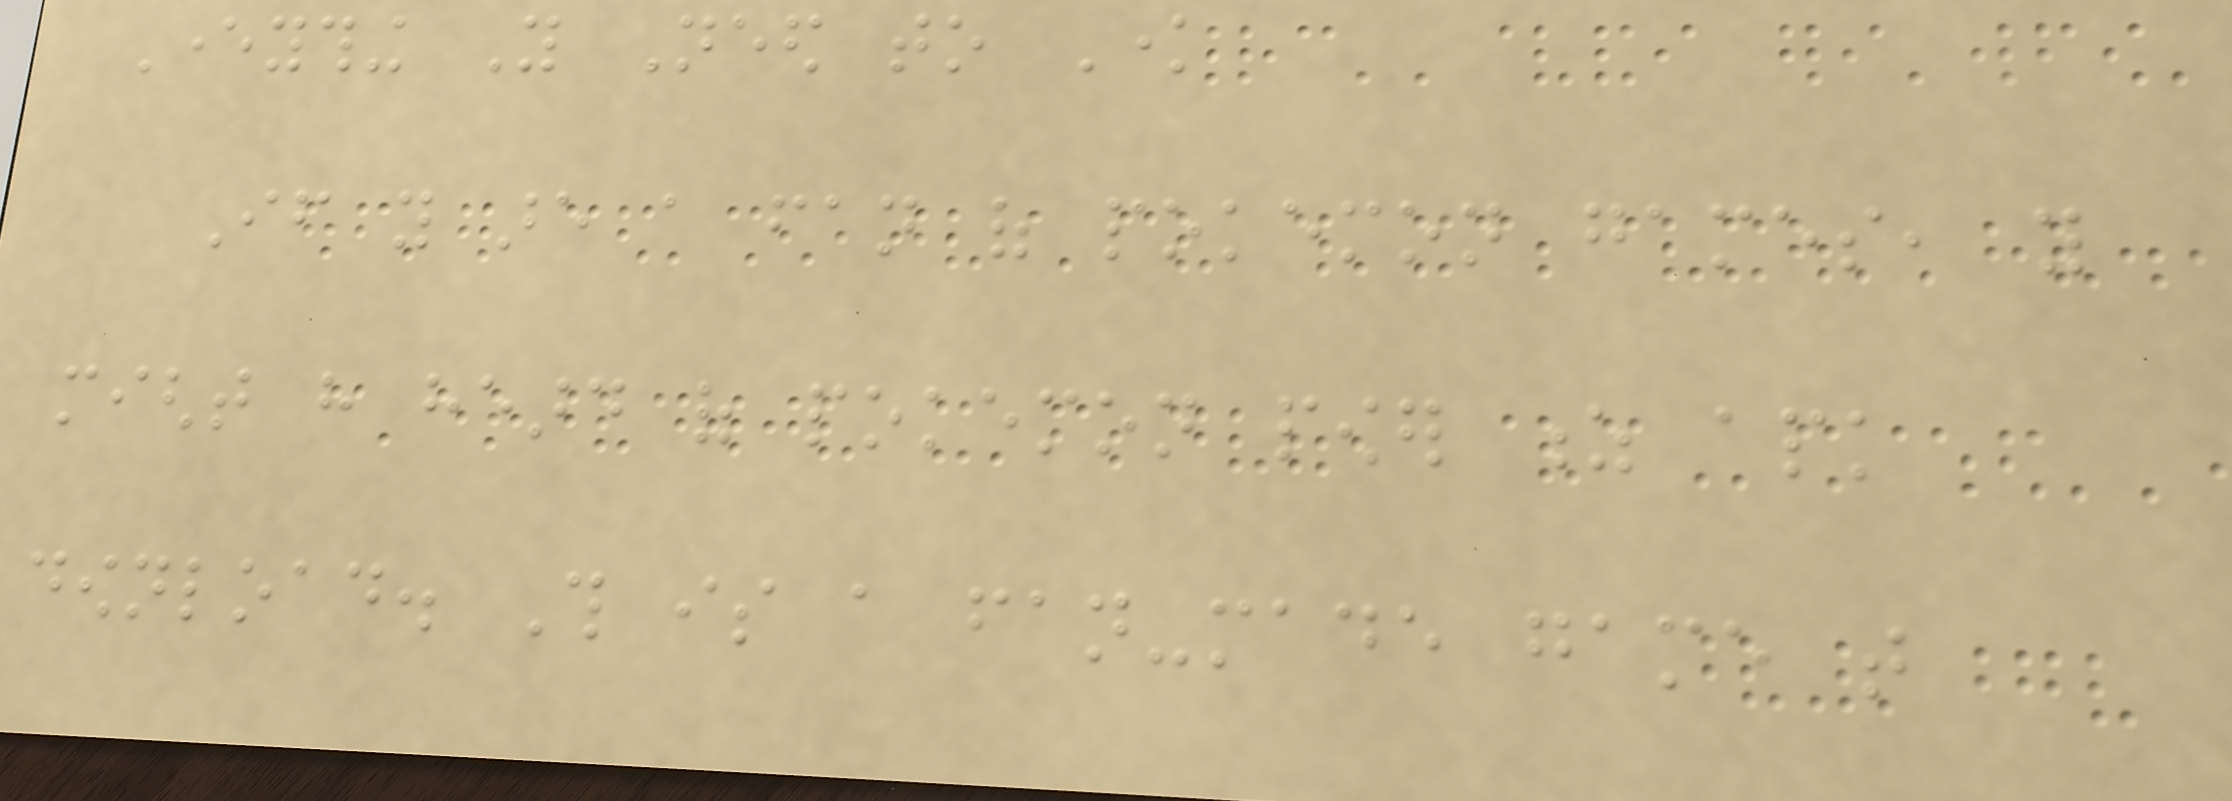Everything You Need to Know
If you are a fan of pokemon games, you
might have heard of pokemon power z apk
download. This is a fan-made game that
